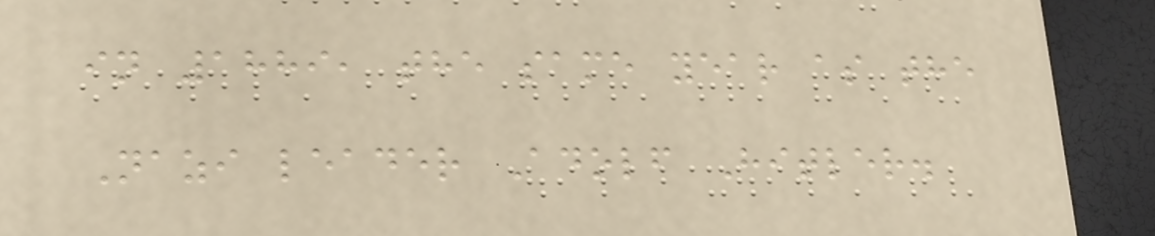in 1889, the same year as the
Nazi leader Adolf Hitler.
